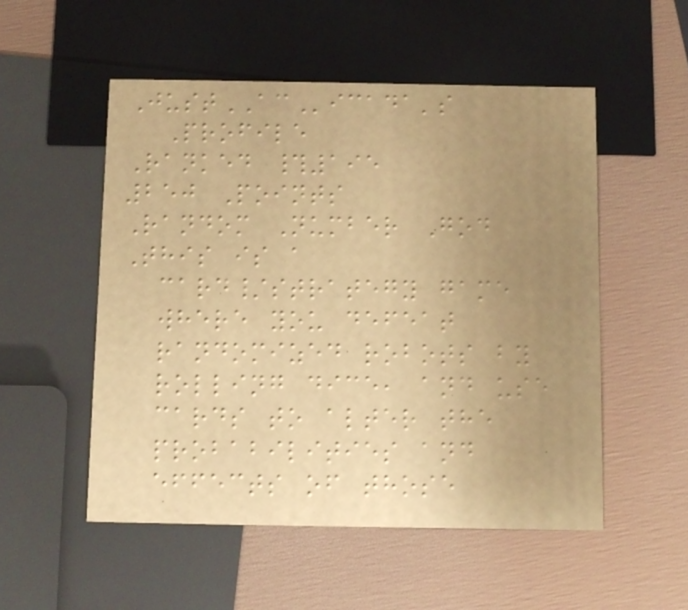JustACicada's
Profile
Ranked #195
250 Points
Random Number God
This is a
card/strategy game
where you defeat
randomized robots by
rolling dice, and use
cards to alter the
probabilities and
effects of those
